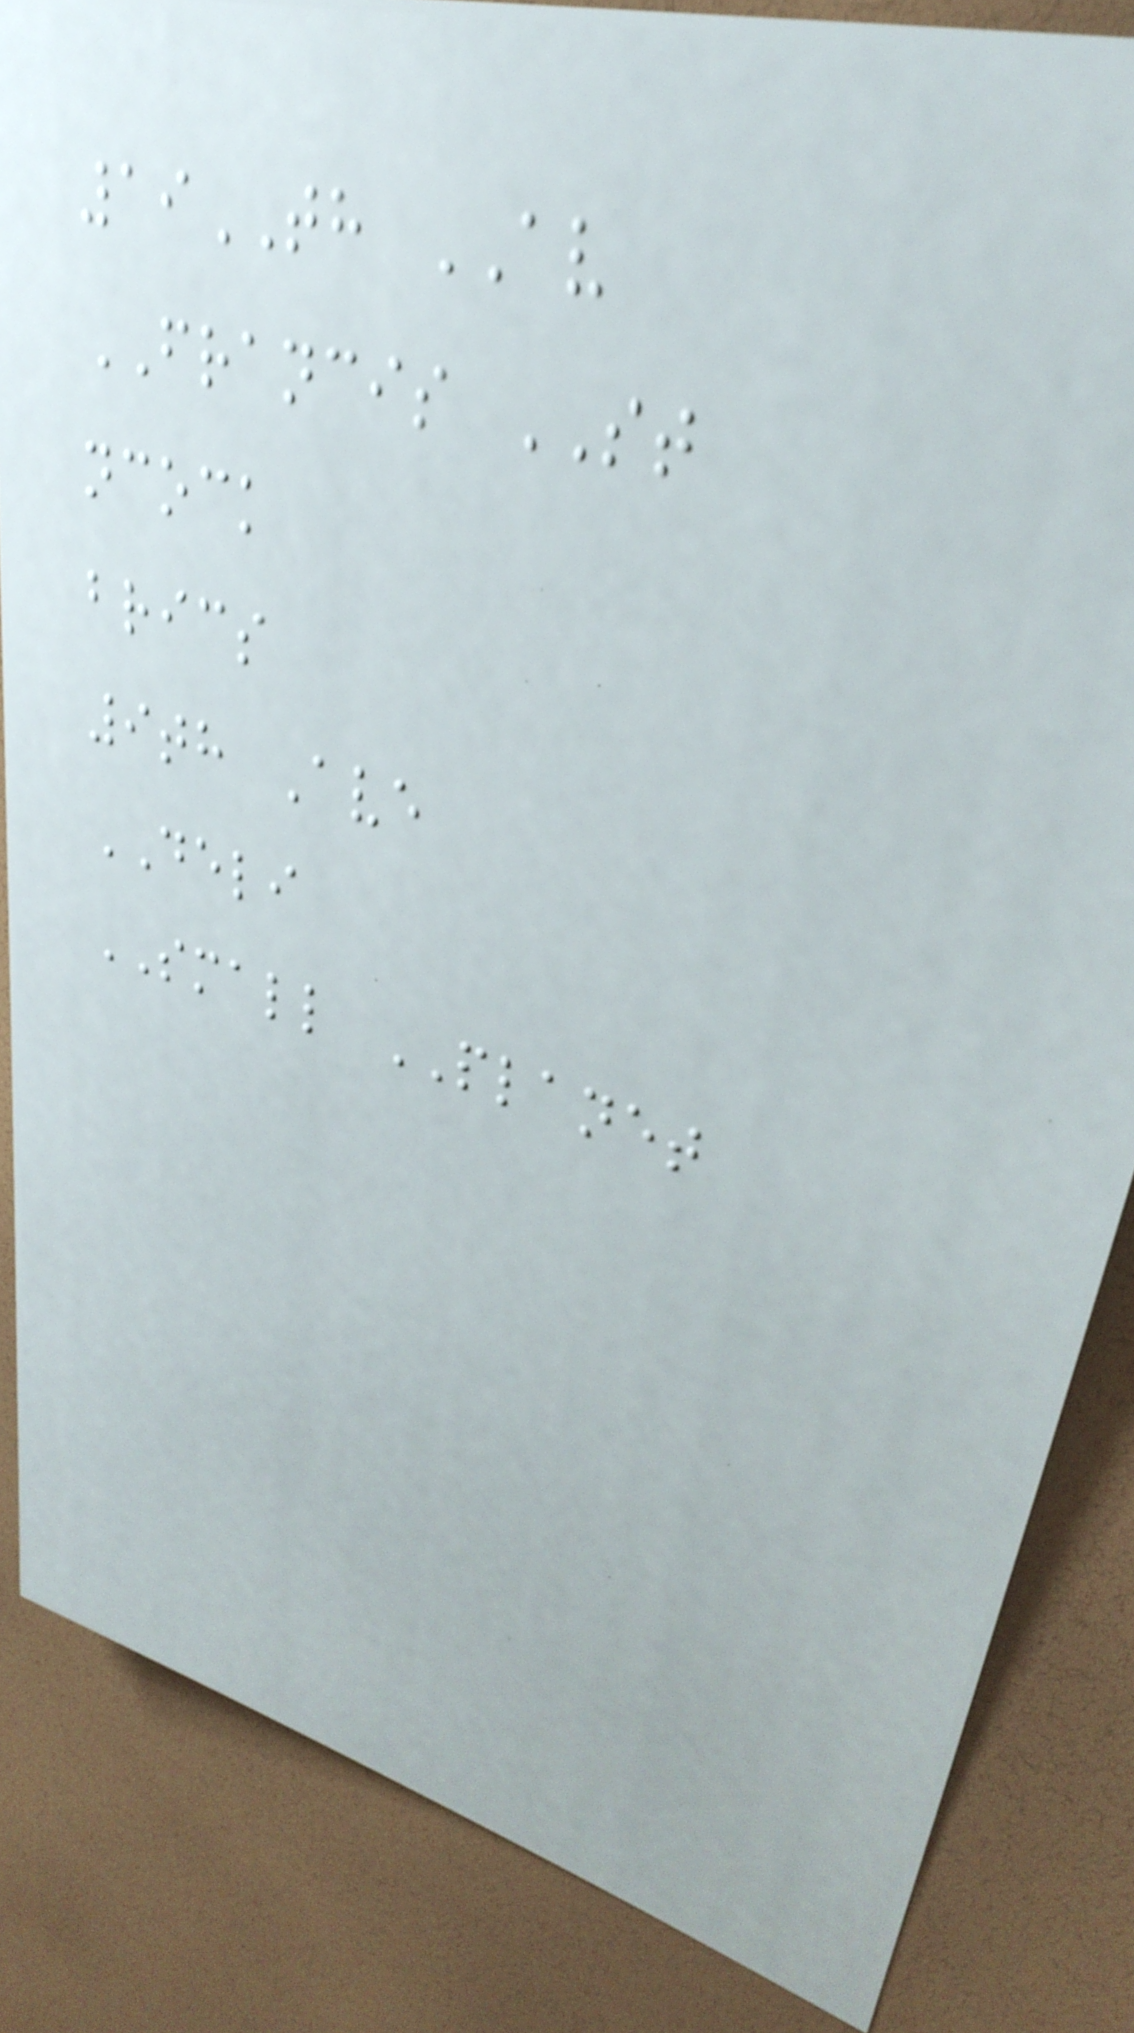19TH AV
FRANCIS ST
ncock
brics
9th Ave
DELI
SMALL PLANET
